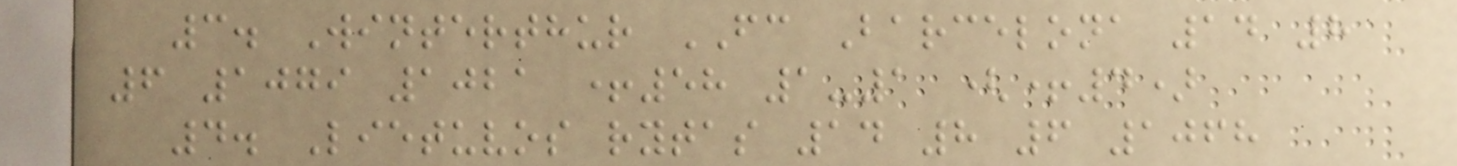3. Winterthur FC Barcelona 14 8
6 1079 1021 +58 1-1 (+4)
4. Lietuvos rytas 14 8 6 1068
